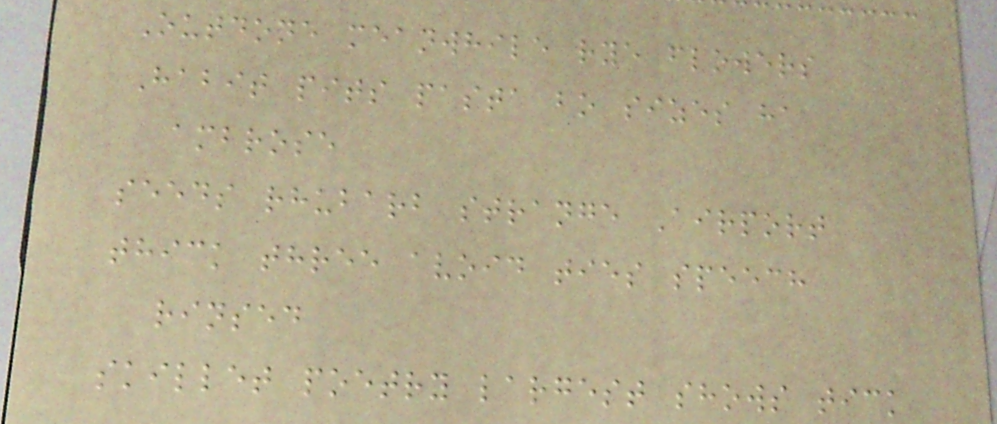Outdone meanwhile rye flowers
Habit pits pasta bo sizes ha
ambrose
seeds rhubarb strange Airport
thick three avoid ties speech
rinsed
skillet poetry largest shows tick
